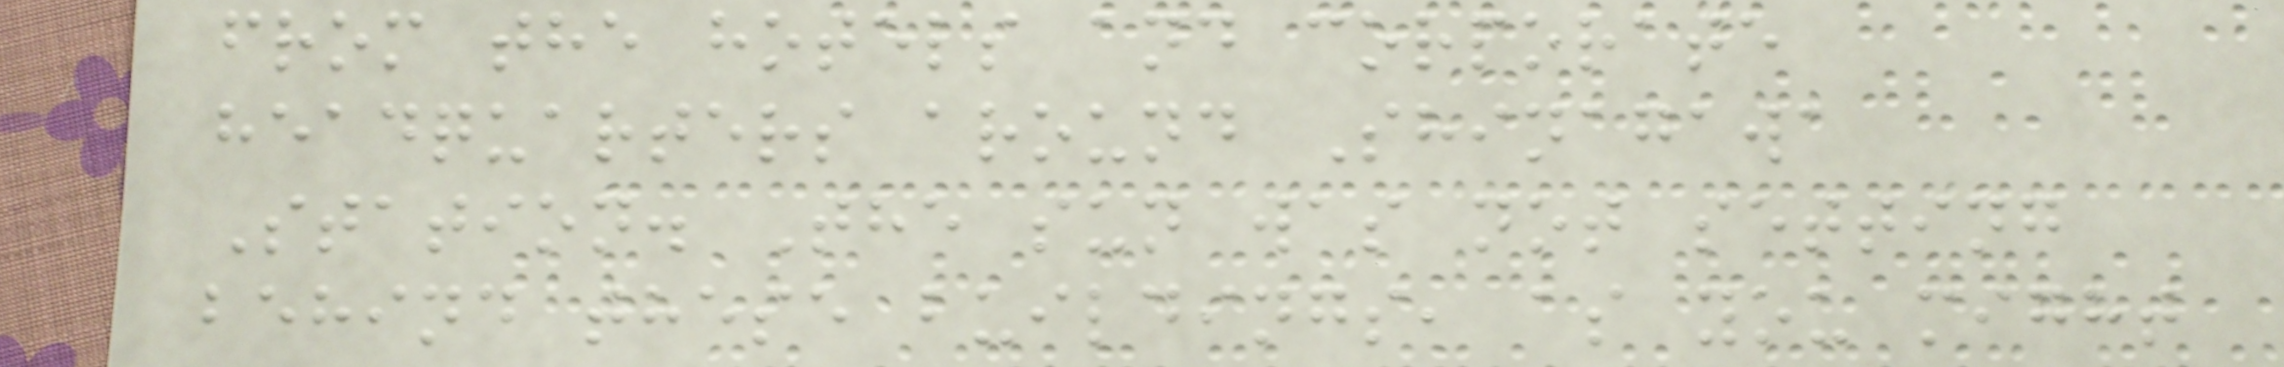from the hotels and corporate
headquarters around Shinagawa
Station. The sun was not setting
behind these buildings, as you might
